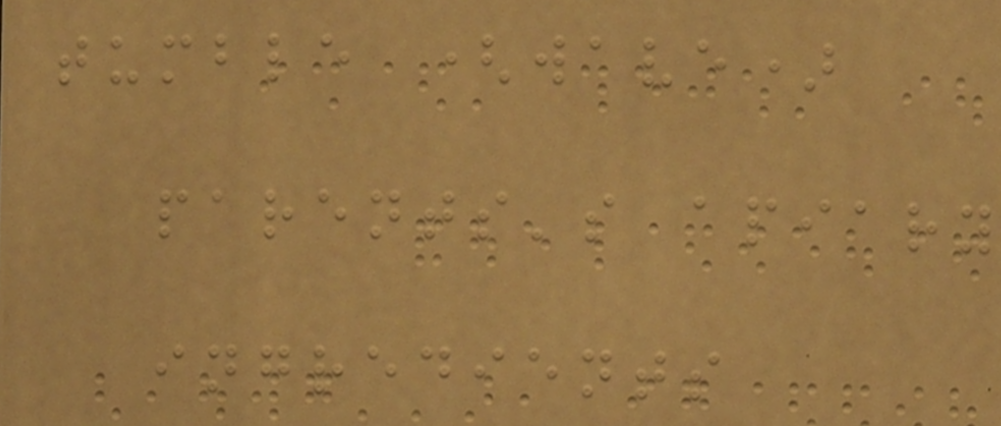tumble (wave)
parents's apiary
ingredients
